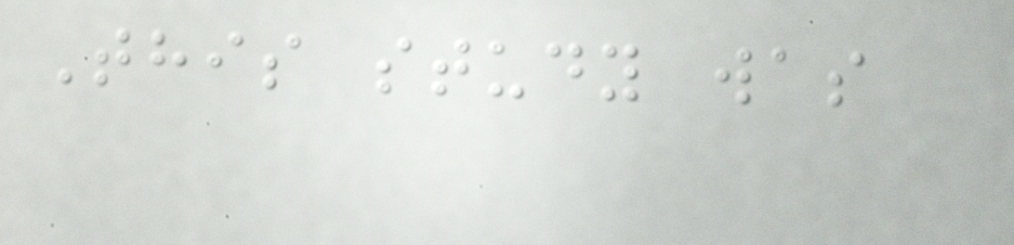This study was
